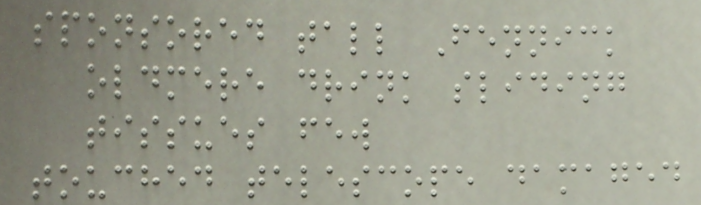sponsored tall Fennick
oldmere drink sliding
tissues few
touched telescope damaged
